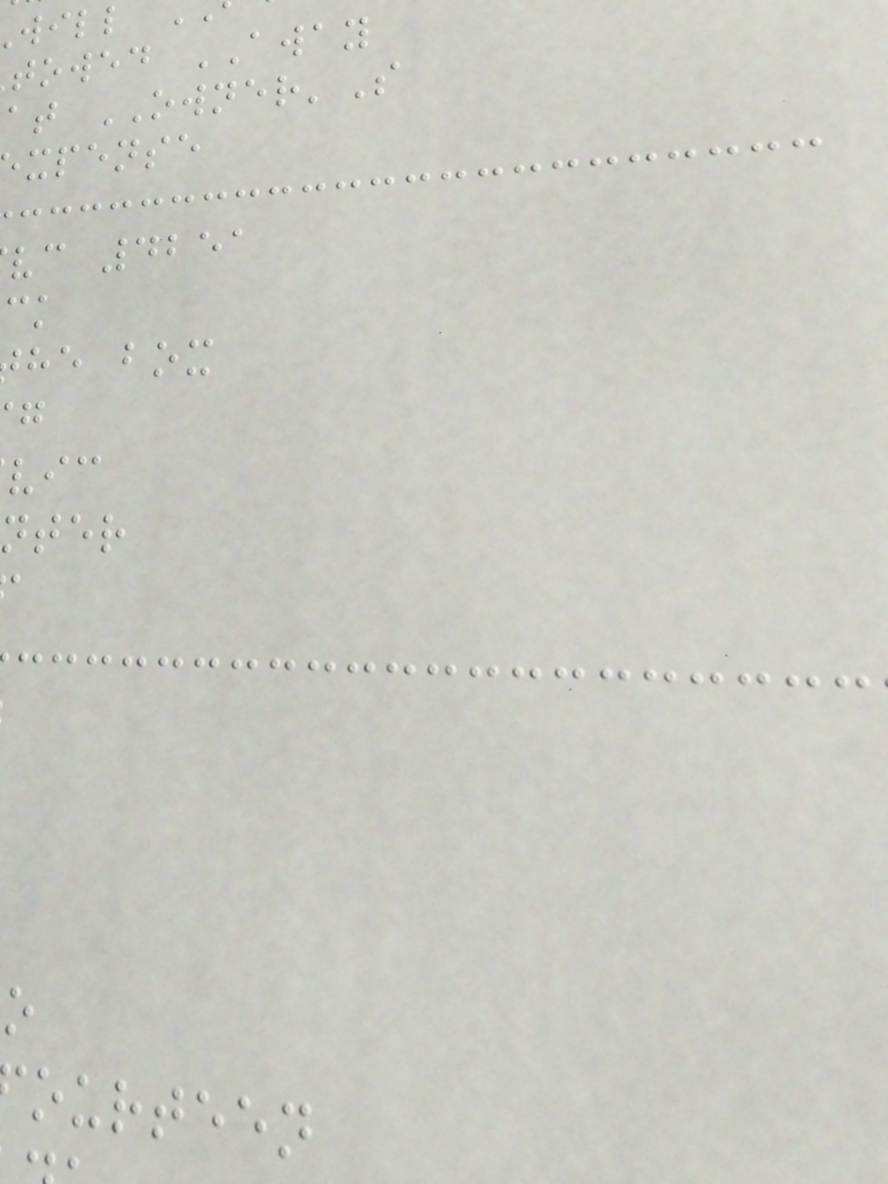will
towed AWAY
at OWNER'S
xpense
vc 4251
he box
nter
ourteen
